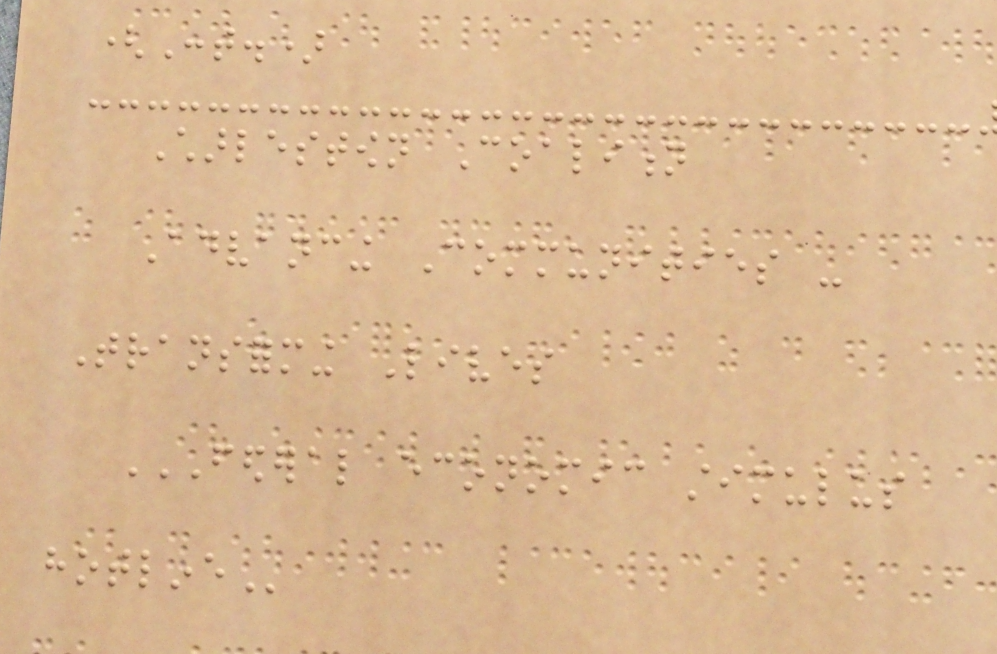(Cont.)
Charlestown Coalition
Advancing Communities -
Transforming Lives
FEDERAL ECONOMIC STIMULUS
HOTLINE
